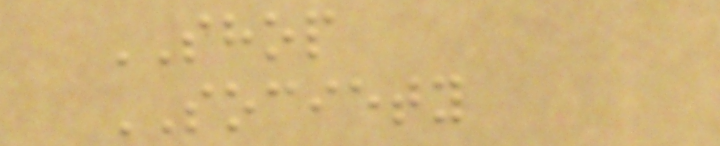SHOP
SOCIETY
